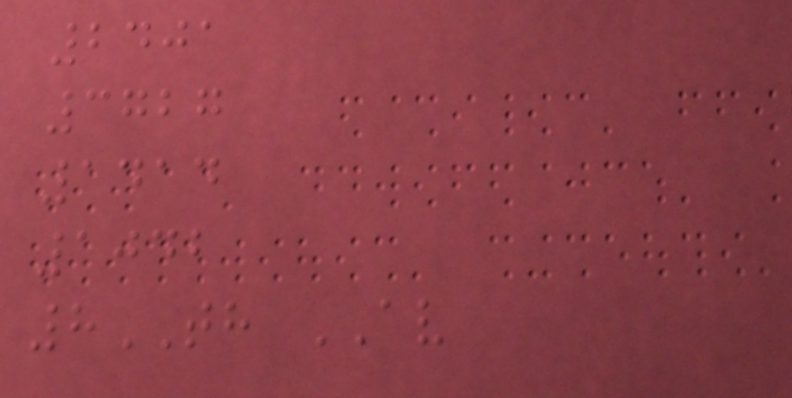2401
3727
1414
1042
8TH AV
